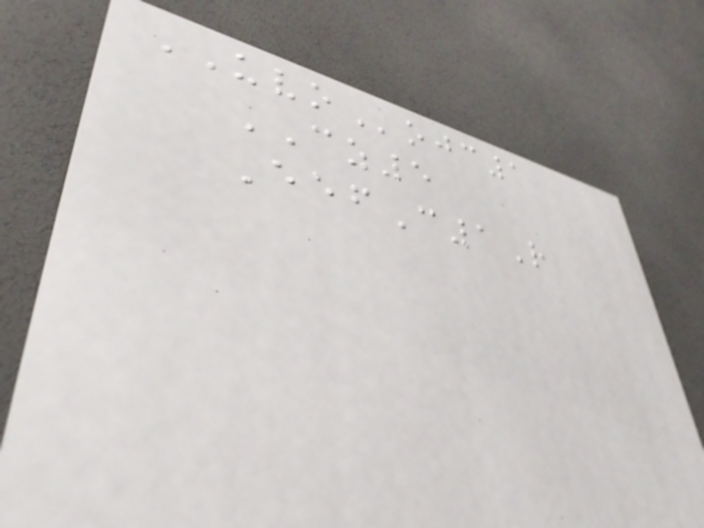UVOojc1
CZ5
EefC1R
